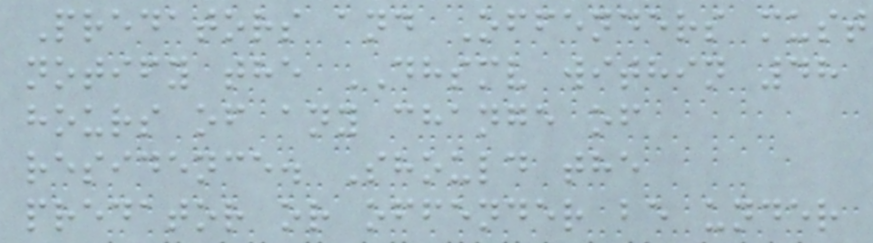Predators and Offenders must
notify the DHSMV within 48
hours of any change of
residence. Should the
predator or offender be under
